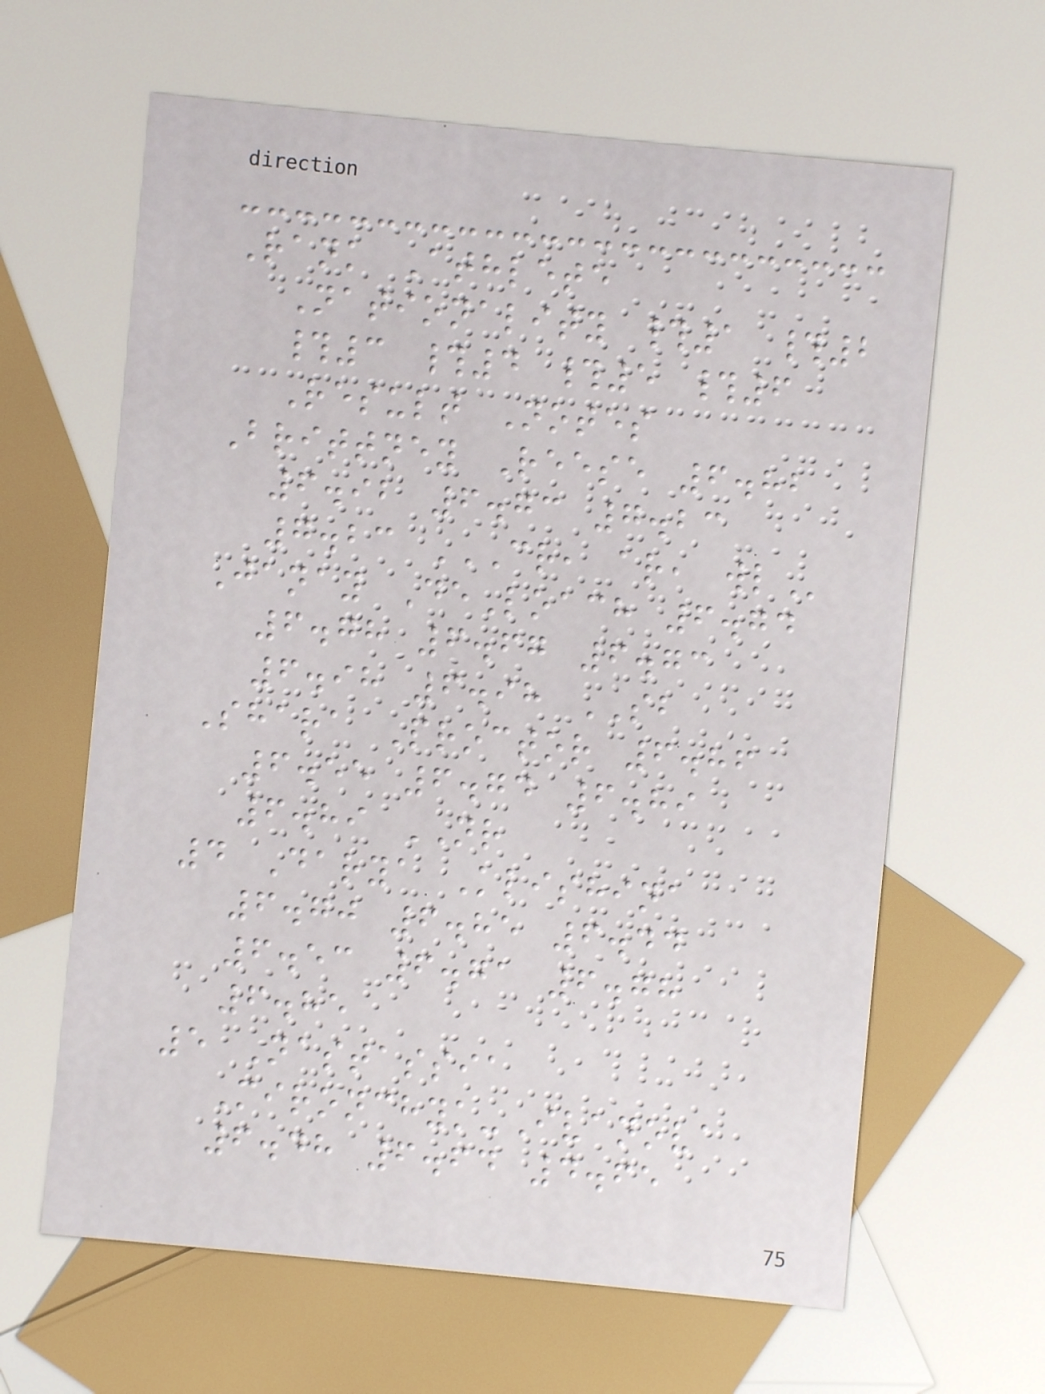Rank Athlete
Nationality #1 #2
#3 #4 #5 #6
Result Notes
Brittney Reese 6.82
6.92 6.73 7.23
7.23 CR, AR, WL
Janay DeLoach 6.74
6.78 6.67 6.73
6.98 6.98 SB
Shara Proctor 6.86
6.55 6.74 6.89
6.89 NR
4 Darya Klishina
6.70 6.85 6.44
6.53 6.71 6.78
6.85
5 Nastassia
Mironchyk-Ivanova
6.48 6.64 4.65
